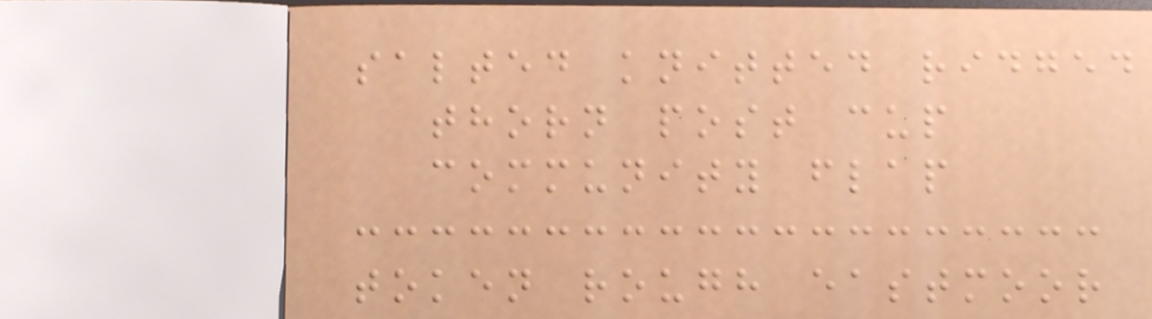salted knitted ridged
thorn post cup
community flap
token rough eastmoor
